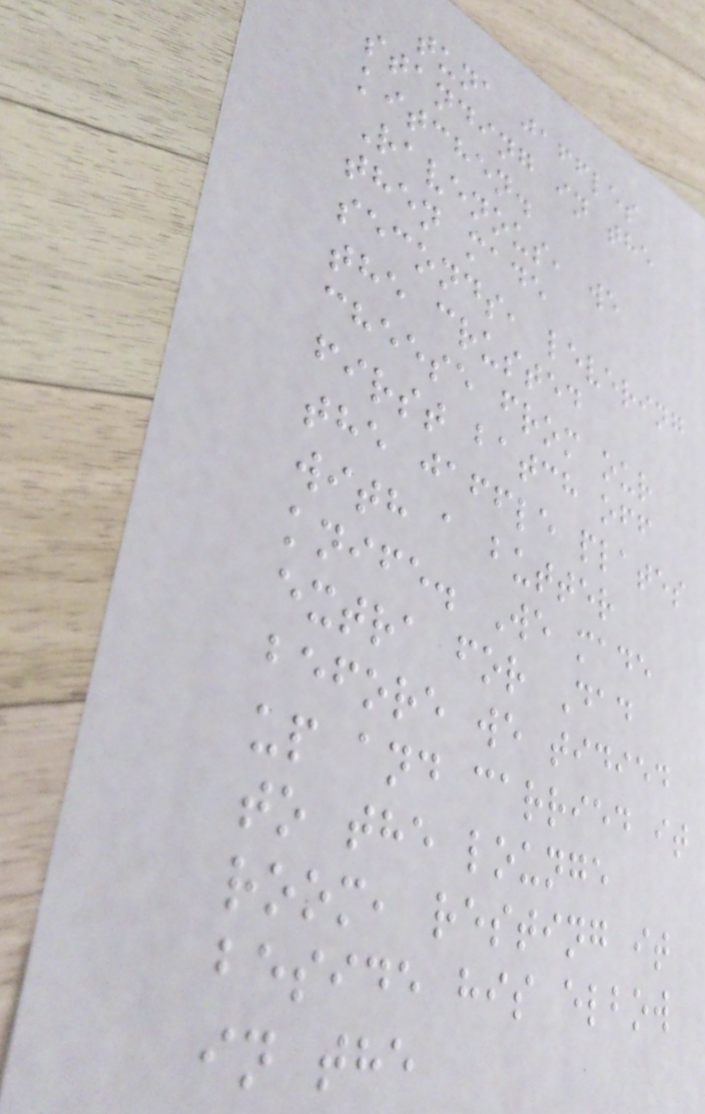tuna jaffles
standing in the
kitchen.
Ravenous, we
then made
seconds, levering
the crusted
cheese from our
first batch off
the jaffle plates
with a butter
knife. We made
extra for Dad
before we tidied
up and carried it
to the lounge
room, resting it
beside his elbow
in the
